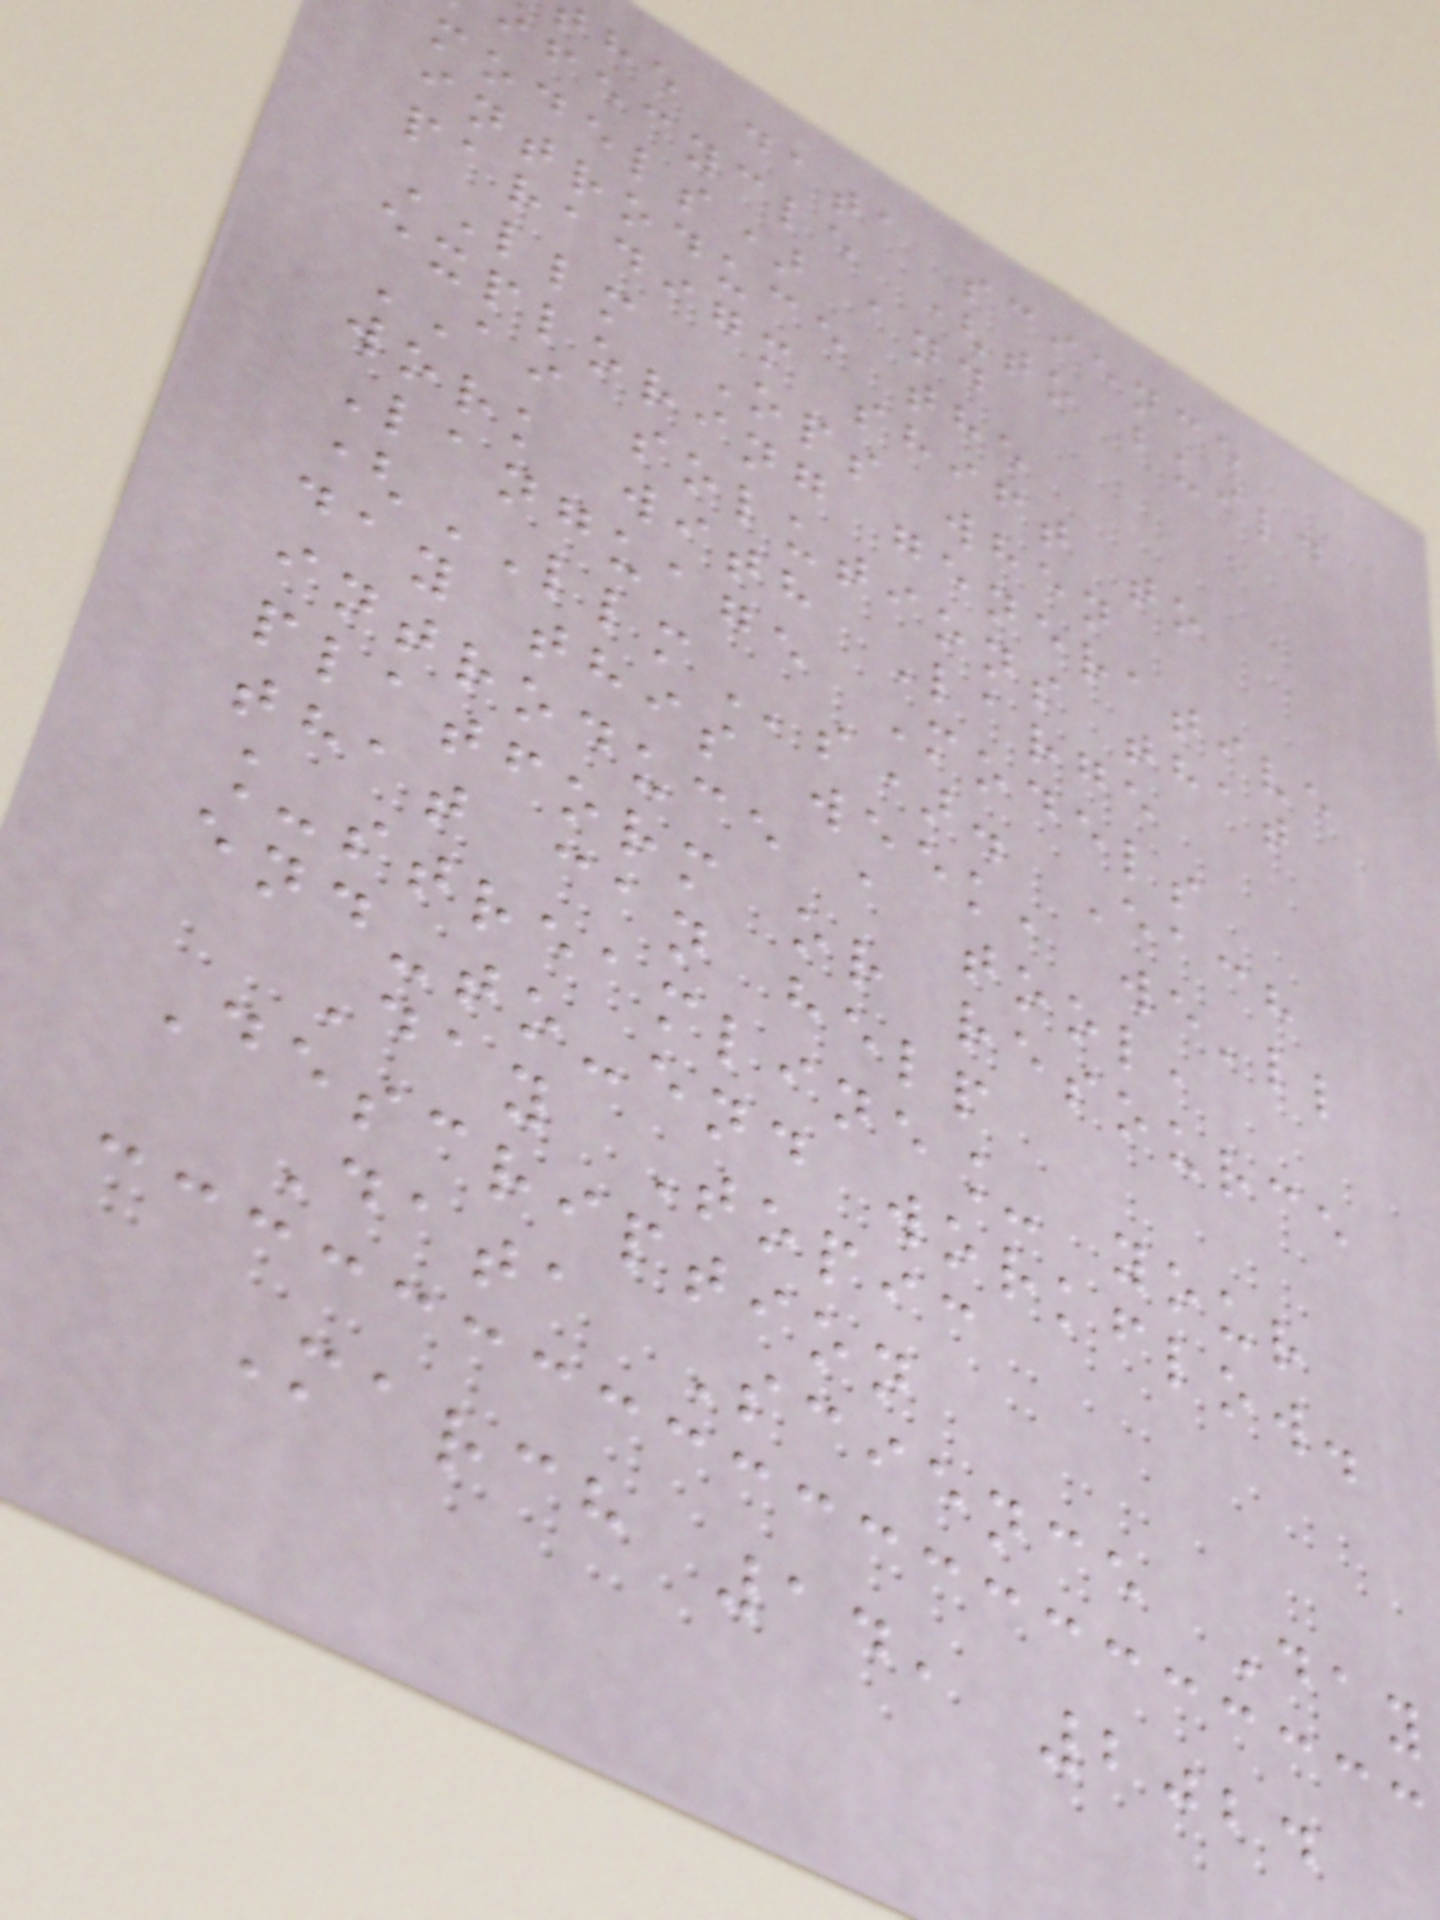he data science
ifecycle (to build
models) and
introduce the
paradigm shift to
LLM Ops when
exploring generative
AI solutions that
work with Large
Language Models
(LLMs). Each
day this week, we'll
introduce a tool,
platform or resource
that can help
_streamline_ your
end-to-end workflow.
Day Topic
Description
Data Science Day
March 14, 2024
